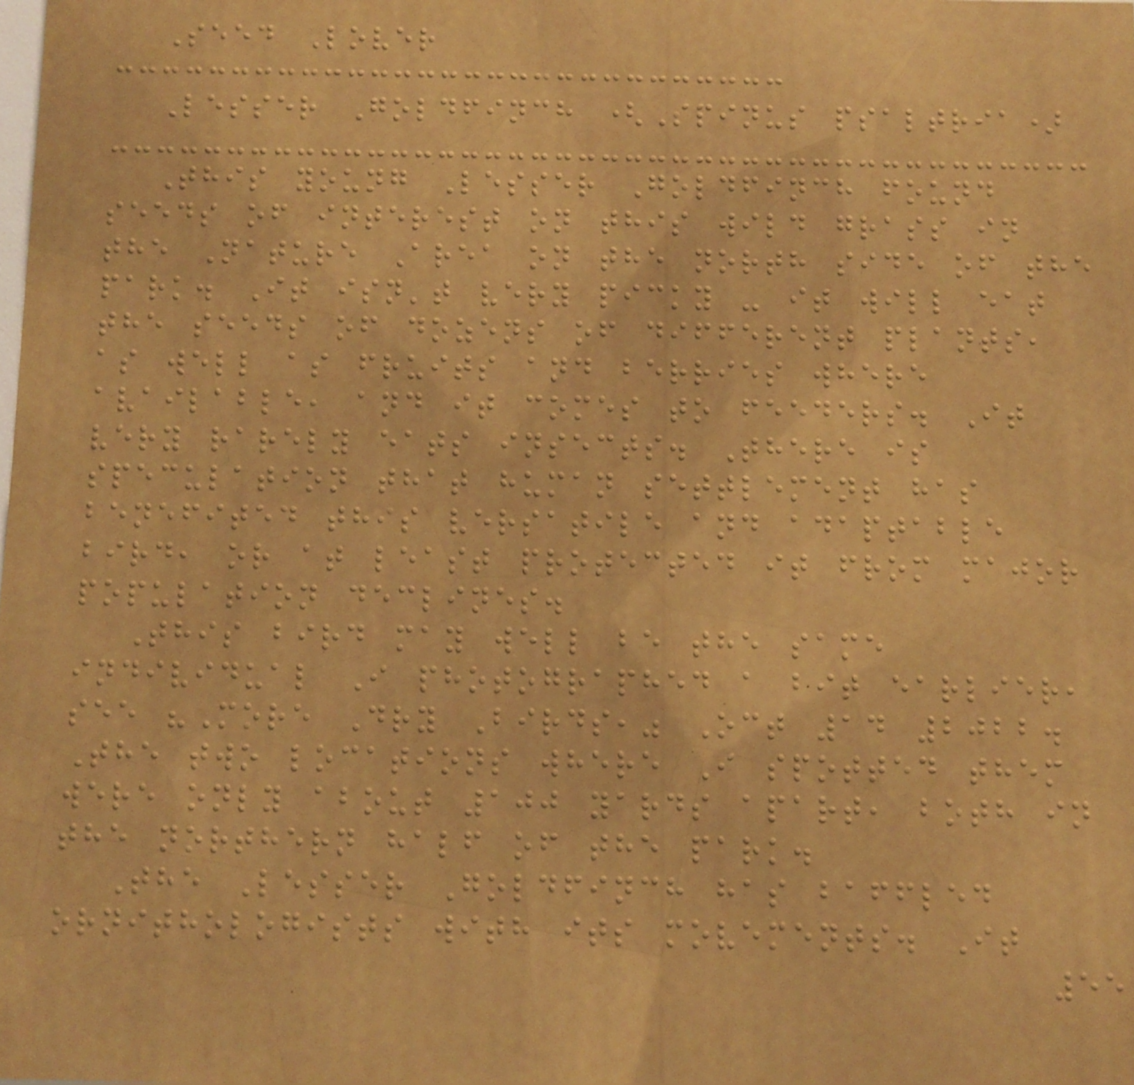Seed Lover
Lesser Goldfinch (Spinus psaltria)
This young Lesser Goldfinch found
seeds of interest on this wild grass in
the Nature Area on the north side of the
park. It isn't very picky - it will eat
the seeds of dozens of different plants,
as well as fruits and berries where
available, and it comes to feeders. It
very rarely eats insects. There is
speculation that human settlement has
benefited this versatile and adaptable
bird, or at least protected it from major
population declines.
This bird may well be the same
individual I photographed a bit earlier,
see "More Dry Birds," Oct 14 2022.
The two locations where I spotted them
were only about 100 yards apart, both in
the northern half of the park.
The Lesser Goldfinch has baffled
ornithologists with its movements. It
55
